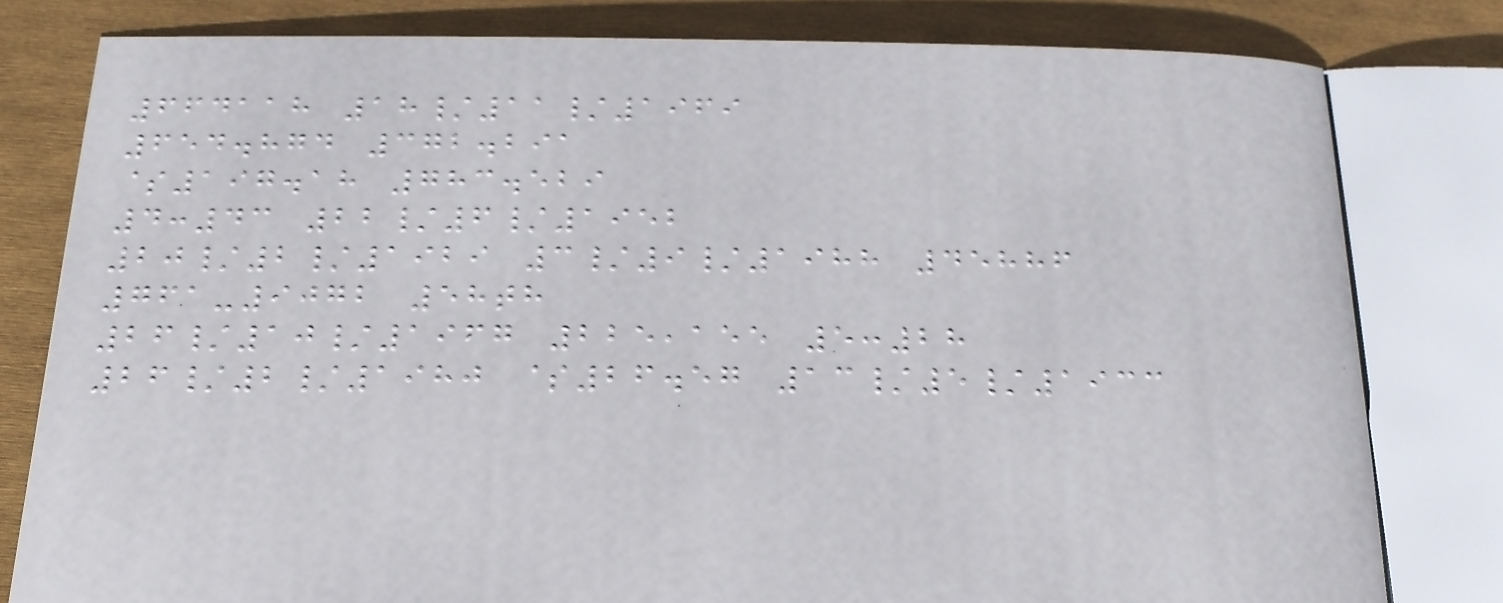664118 18/11/1969
654.874 372.291
$197.18 783.529
4:43 22/6/1952
20/2/1929 3/9/1988 45886
761-9072 58th
26/10/1967 225,155 5:28
26/2/1980 $26.57 13/5/1933
